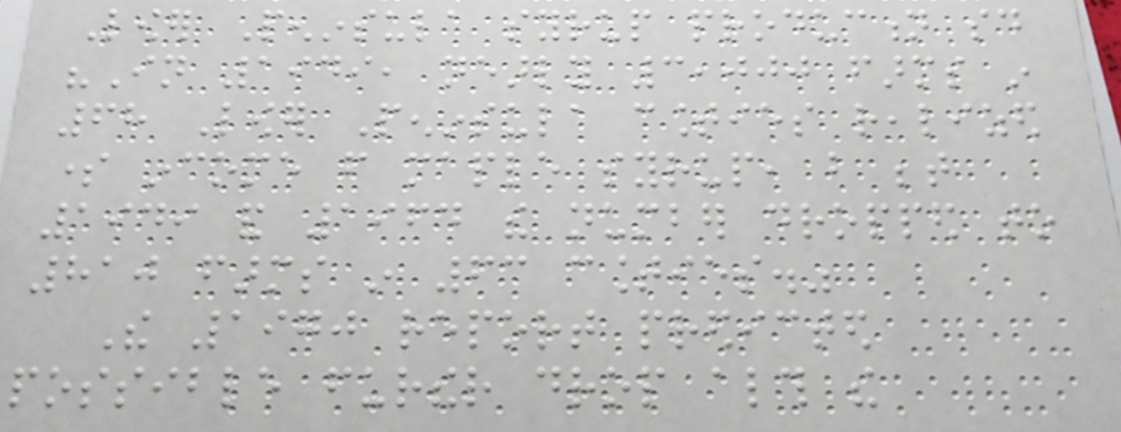Lower Peninsula syrup production said
"In 1949, nearly 3,000 farms in
68 Lower Peninsula counties realized
some income from maple syrup, but between
1949 and 1964 the number dropped to
810 farms in 63 counties."
The 1970 report predicted
possible further drop although the
